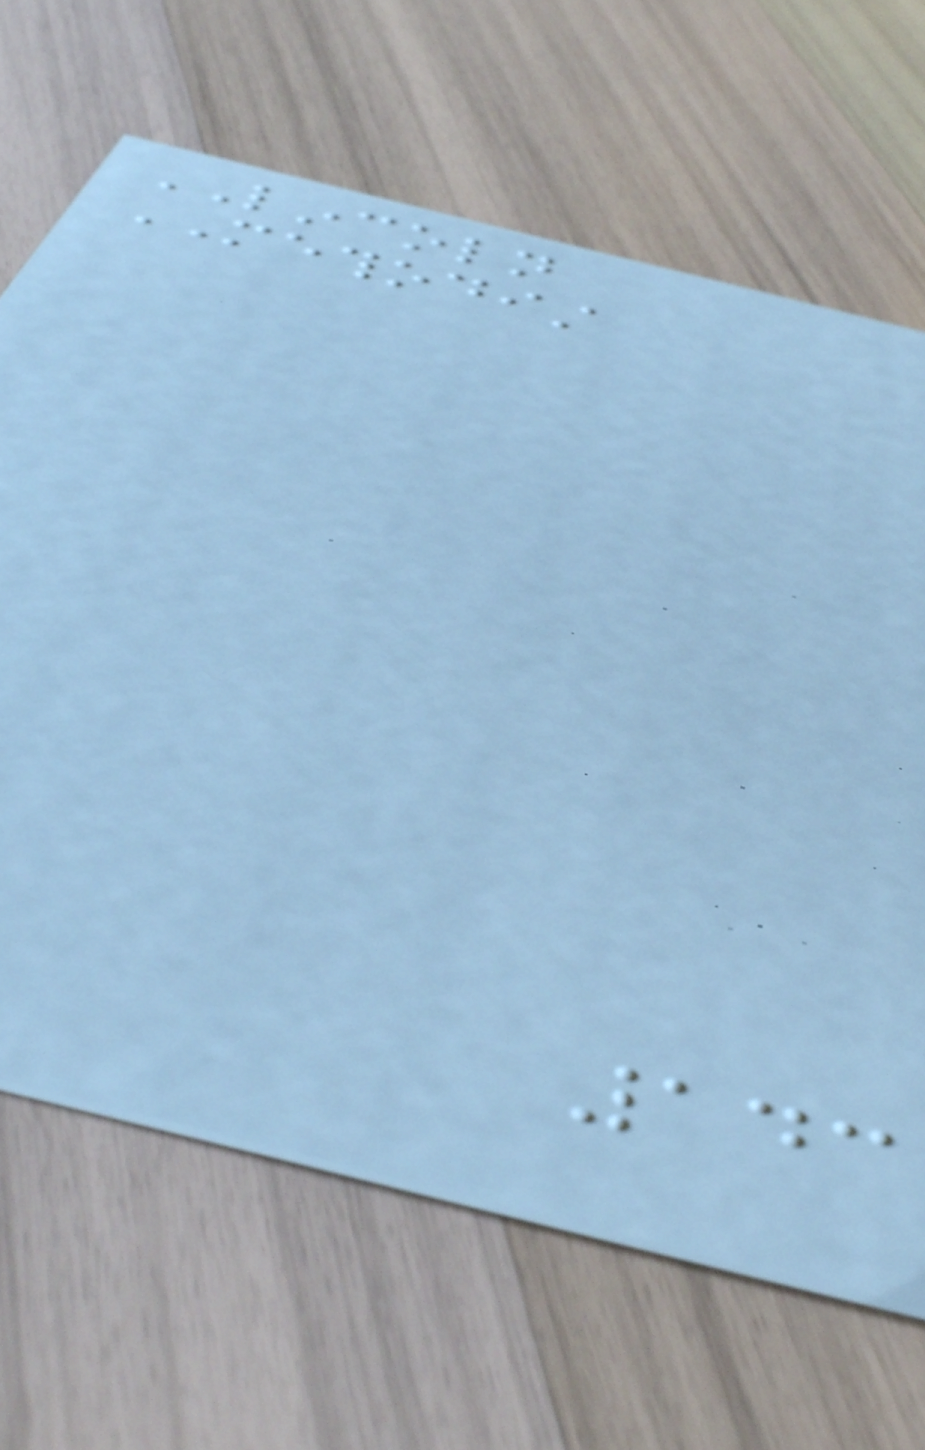LINCOLN
METHODIST
143
